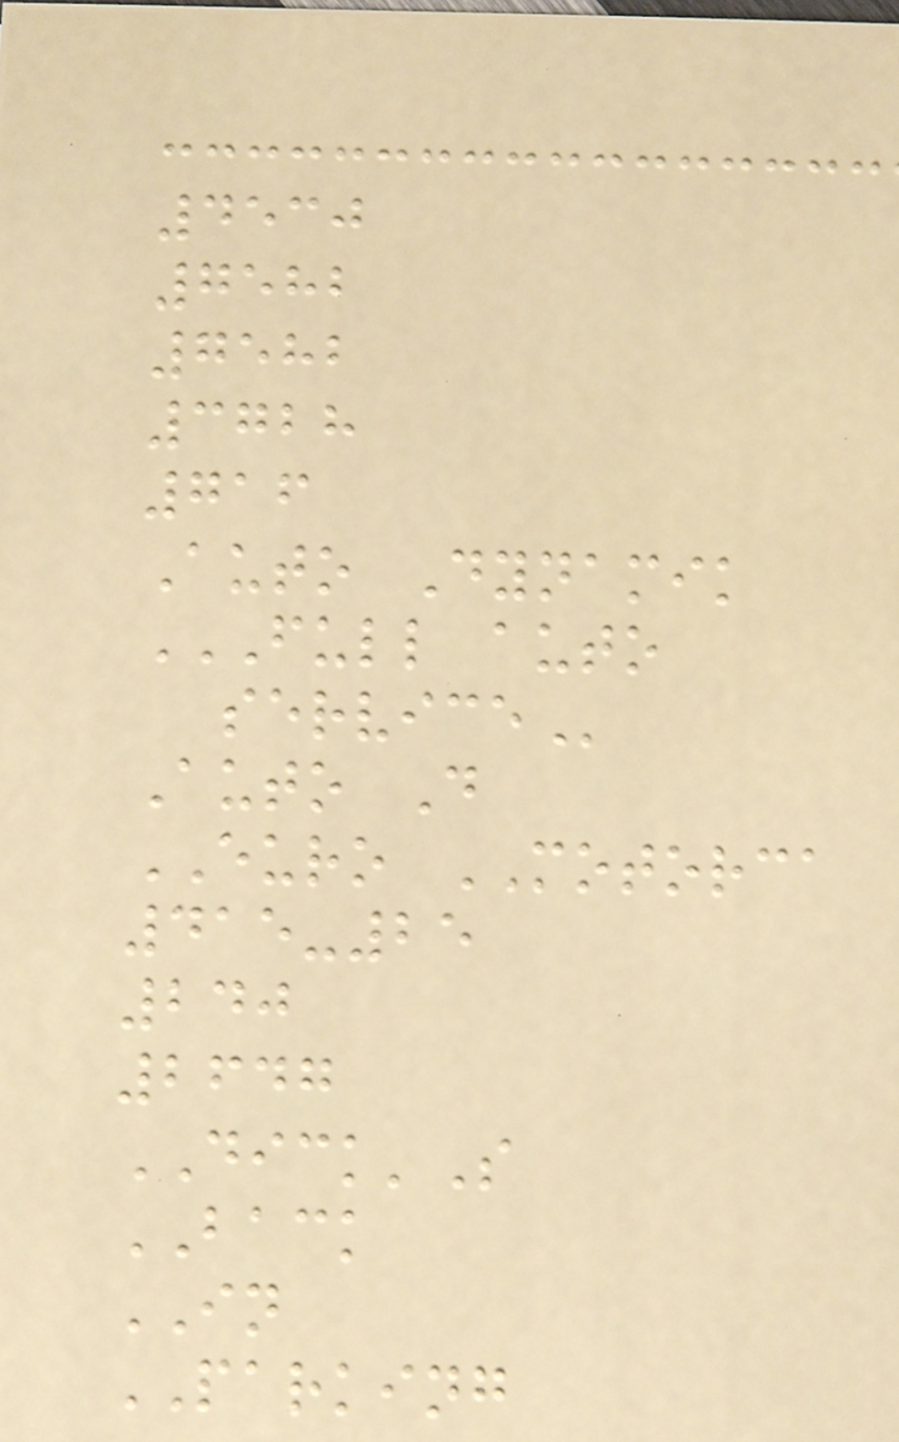4530
7582
7582
3728
716
Auto Dynamik
FULL AUTO
SERVICE
Auto D
EURO MOTORCA
415-25
240
2647
DICK'S
BACK
IN
PARKING
